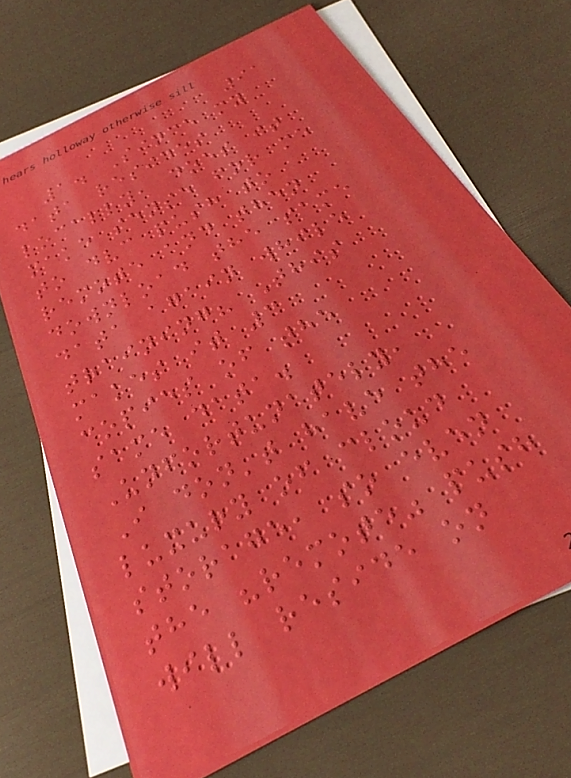91
1. Since my
data resides
locally, does it
make sense for me
to dvc push to
remote and then
download the same
data again while
training? This
makes it 3
copies of the
same data.
Unfortunately,
I don't have the
luxury of cloud
storage, so even
the "remote" push
will reside on
